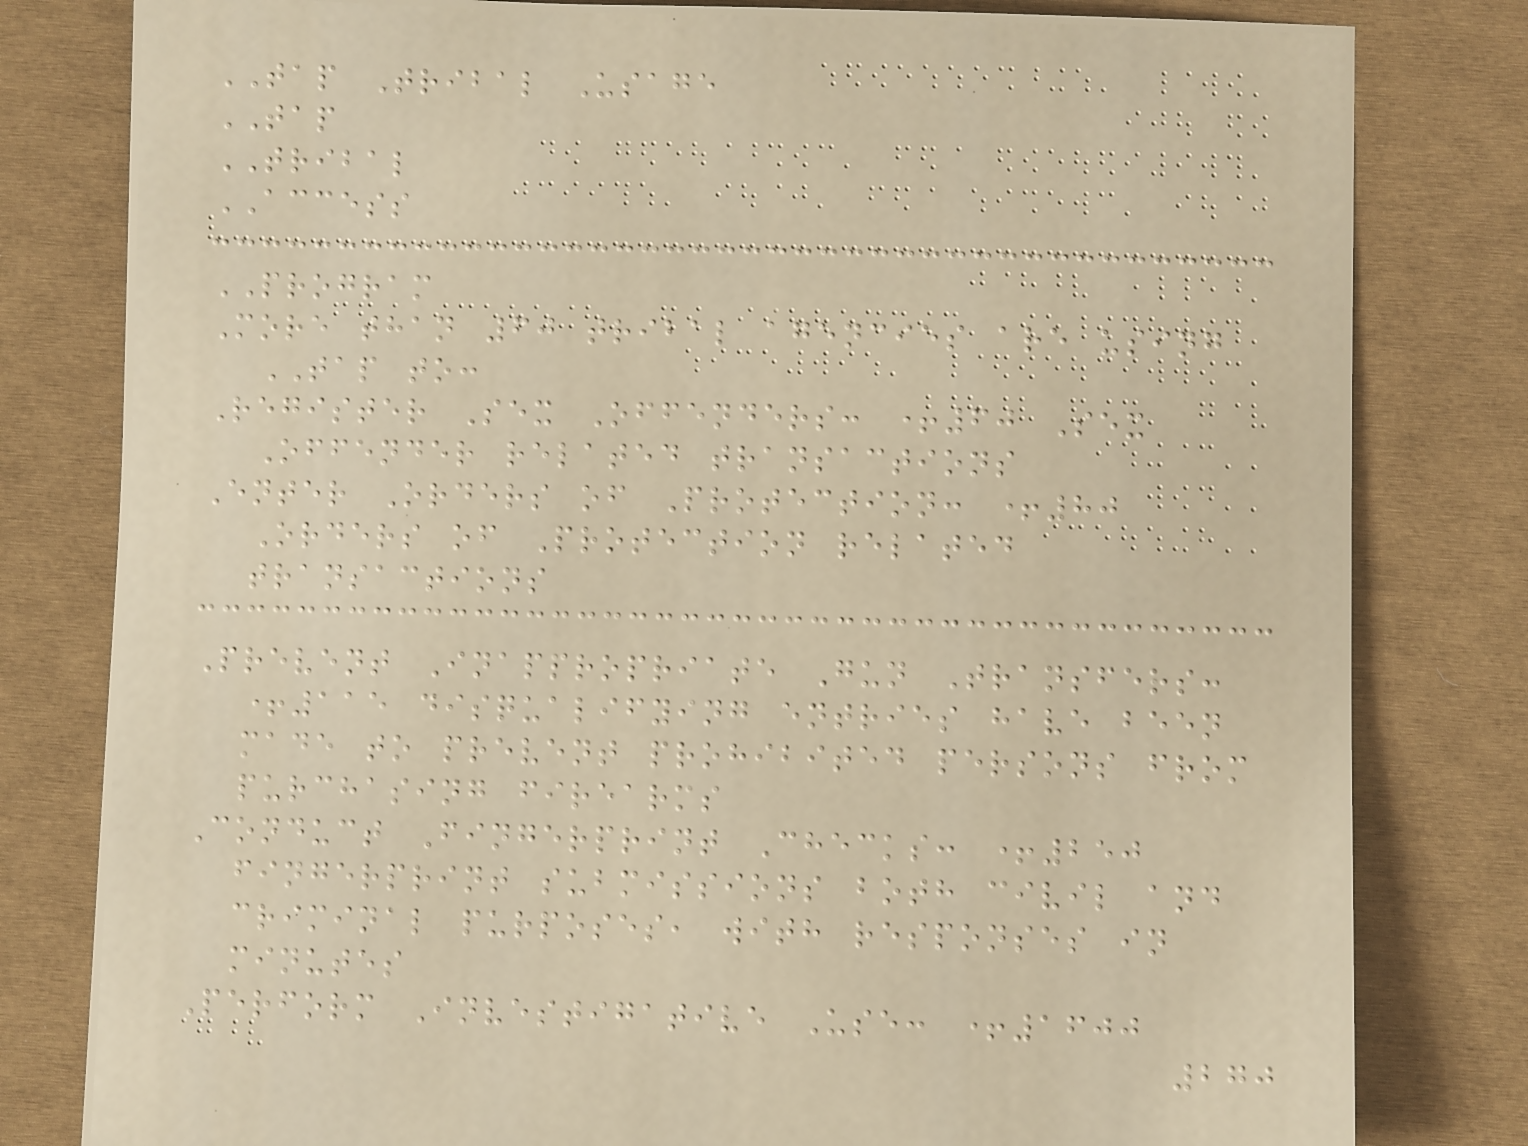TAP Tribal Usage
TAP
TRIBAL
ACCESS
PROGRAM
More than 60 tribal agencies are using
TAP to:
Register Sex Offenders: +60 Sex
Offender related transactions
Enter Orders of Protection: +80
Orders of Protection related
transactions
Prevent Inappropriate Gun Transfers:
+115 disqualifying entries have been
made to prevent prohibited persons from
purchasing firearms
Conduct Fingerprint Checks: +250
fingerprint submissions both civil and
criminal purposes, with responses in
minutes
Perform Investigative Use: +1600
270
